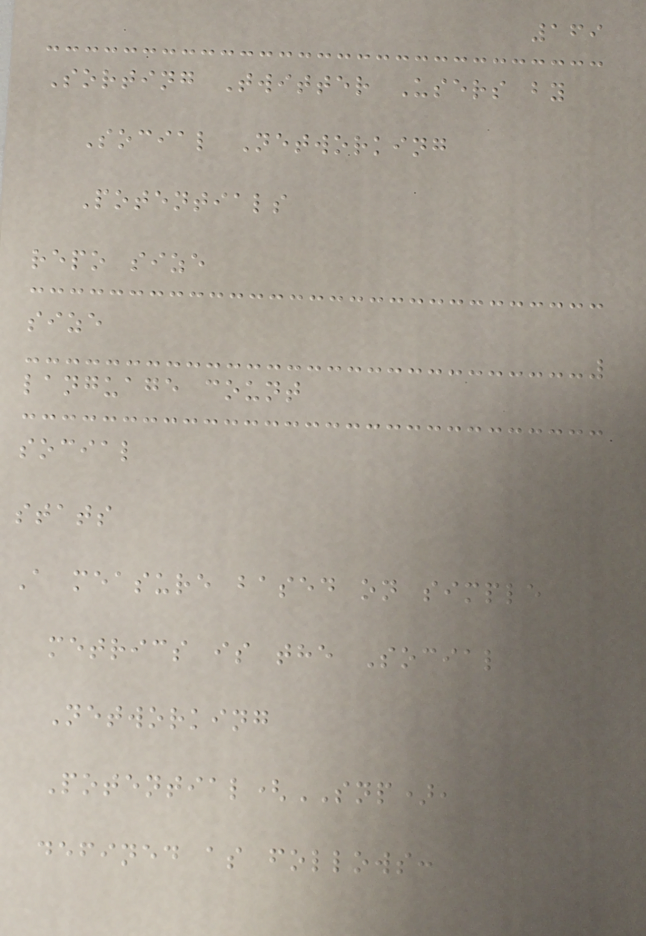169
Sorting Twitter Users by
Social Networking
Potentials
repo size
size
language count
social
stats
A measure based on simple
metrics is the Social
Networking
Potential(SNP),
defined as follows:
